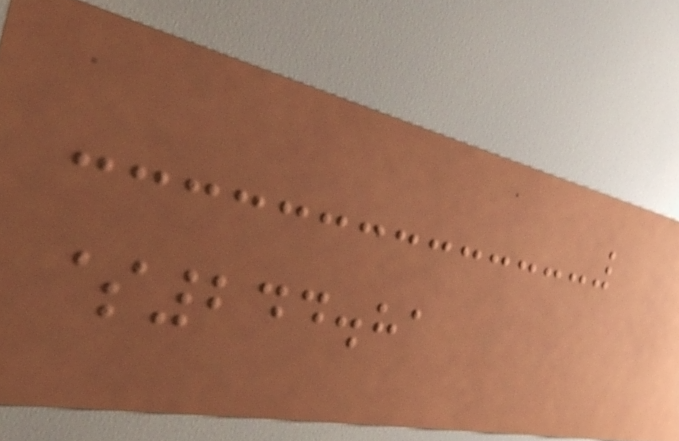$244.81
